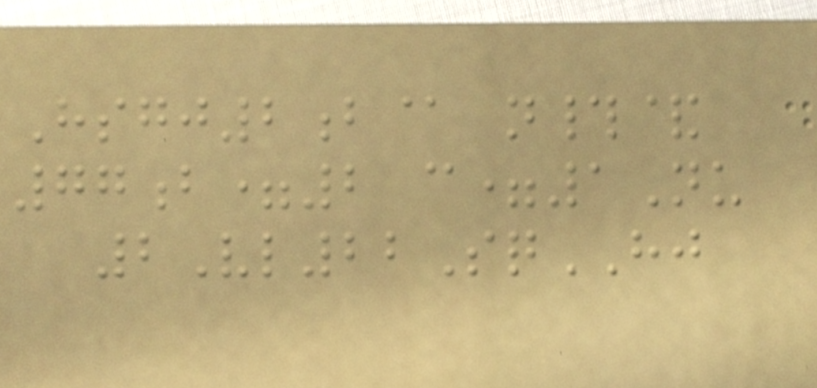Hsgj2b@ n#&
77b=2 c=1Nu
2Vl22SqHJ
